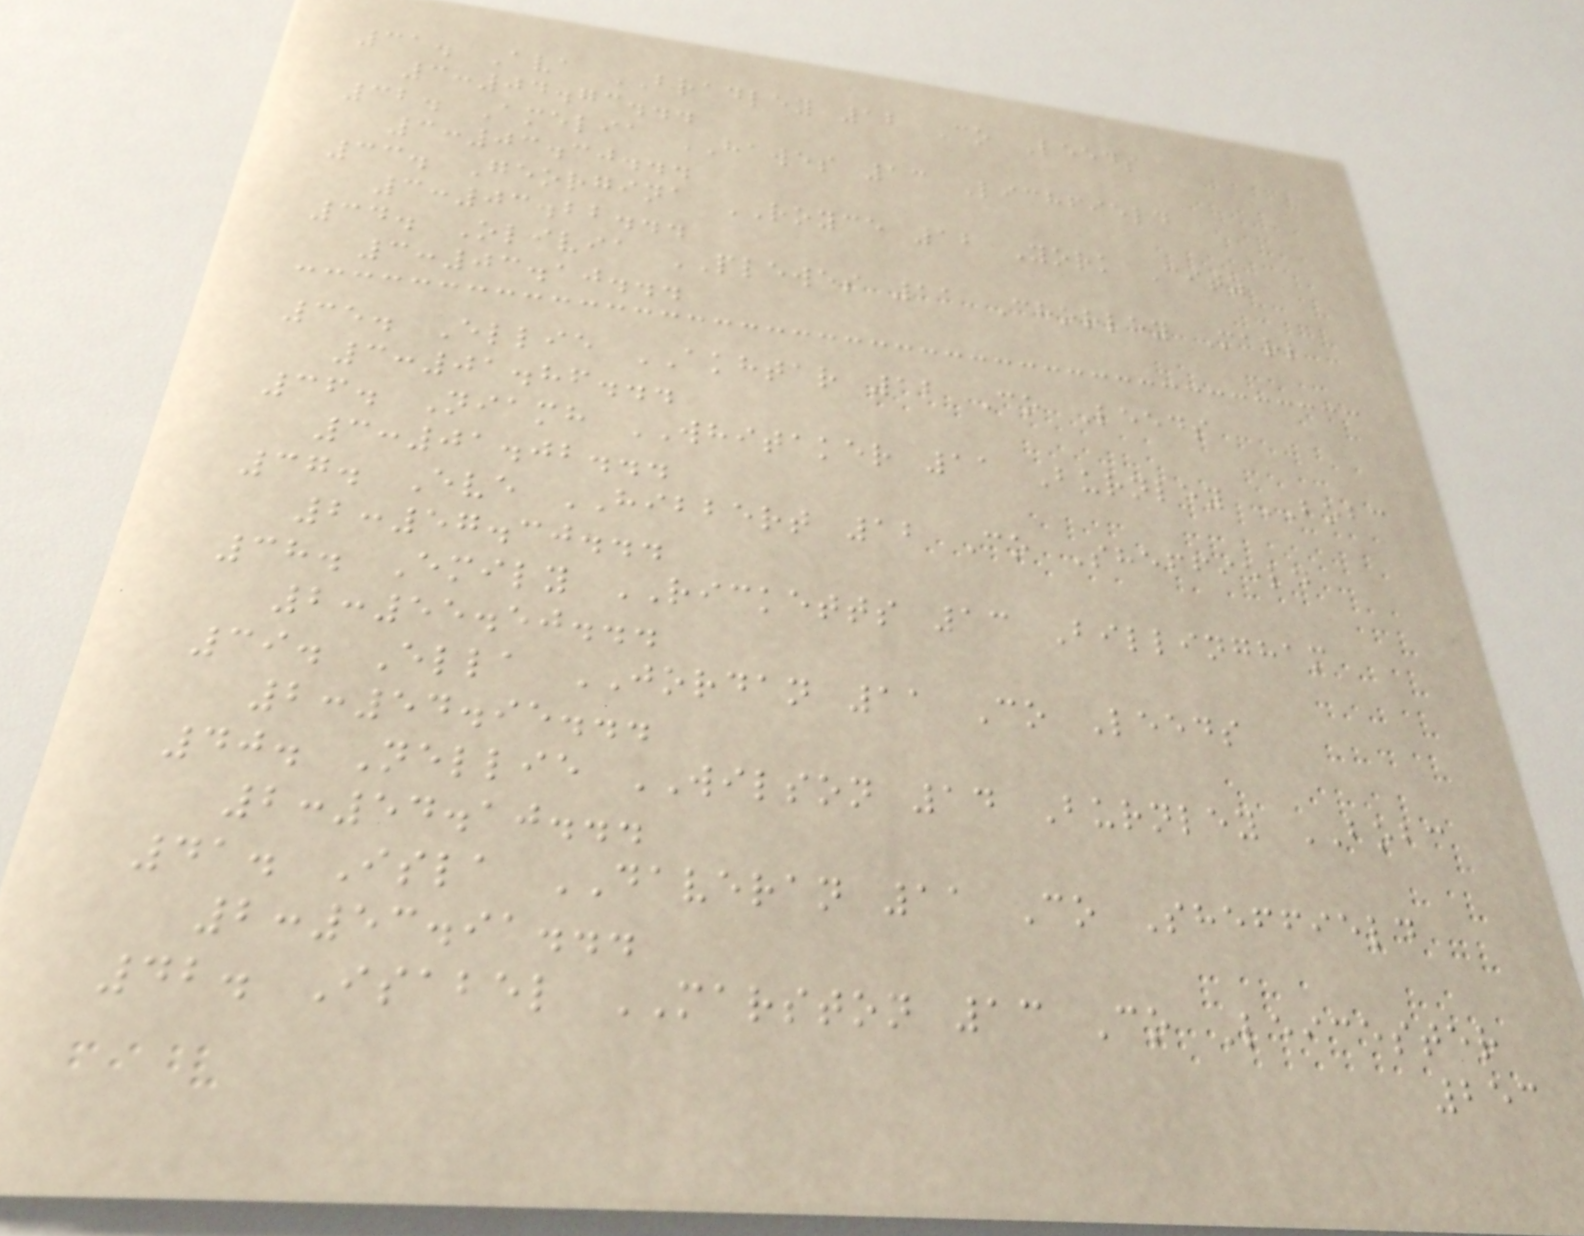31. Ava BRADLEY 12 Co Leeds
3:04.73...
32. Amelia HAWES 13 Lichfield
3:03.30...
33. Georgina ROYCE 12 York City
3:03.22...
34. Olivia PLEWES 11 Chorley Marl
3:03.10...
35. Ellie AKHTAR 12 Co Leeds
3:01.86...
36. Niamh WHITAKER 11 Burnley BOBC
3:01.02...
37. Eve HIBBERT 12 Co Sheffield
2:57.30...
38. Emily RICKETTS 13 Billingham
2:55.50...
39. Ella JORDAN 11 Co Leeds
2:54.95...
40. Nellie WILSON 14 Burnley BOBC
2:54.10...
41. Isla DAVERAN 11 Co Sheffield
2:53.91...
42. Isabel MARSTON 13 Co Leicester
253
